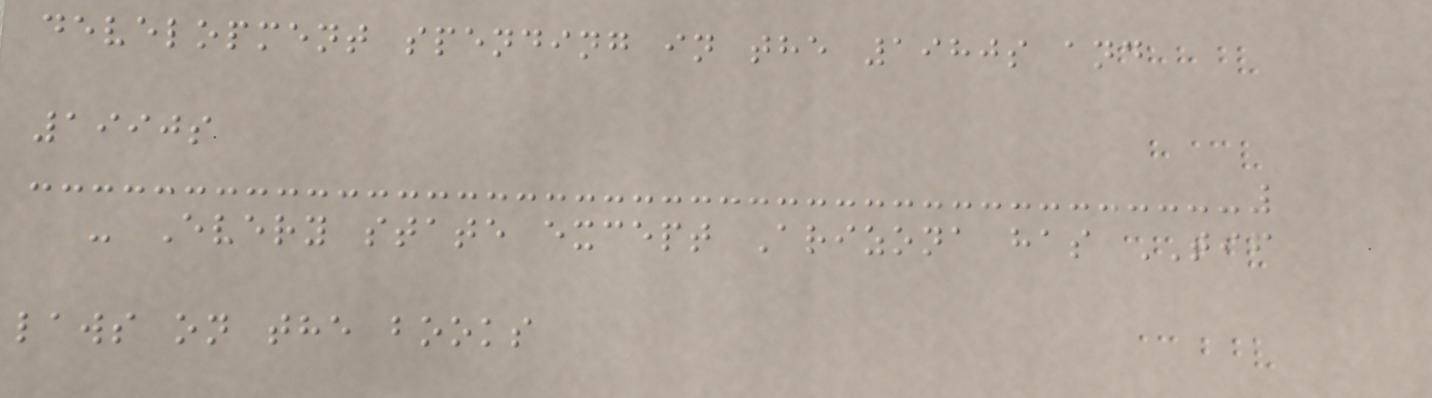development spending in the 1980s and
1990s
- Every state except Arizona has TIF
laws on the books
